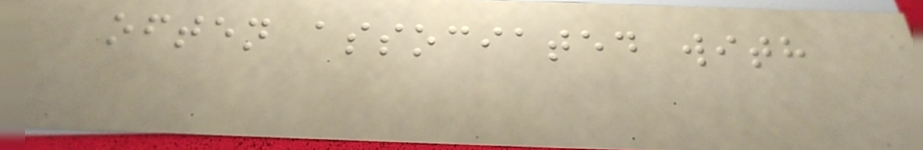often associated with
